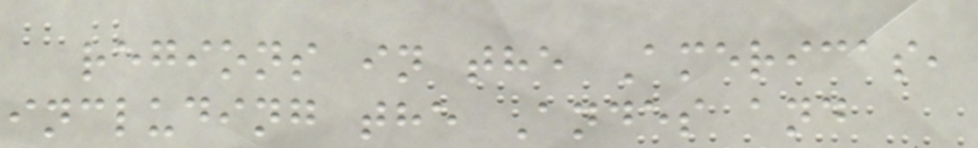regions in the Americas,
including the Andes and
